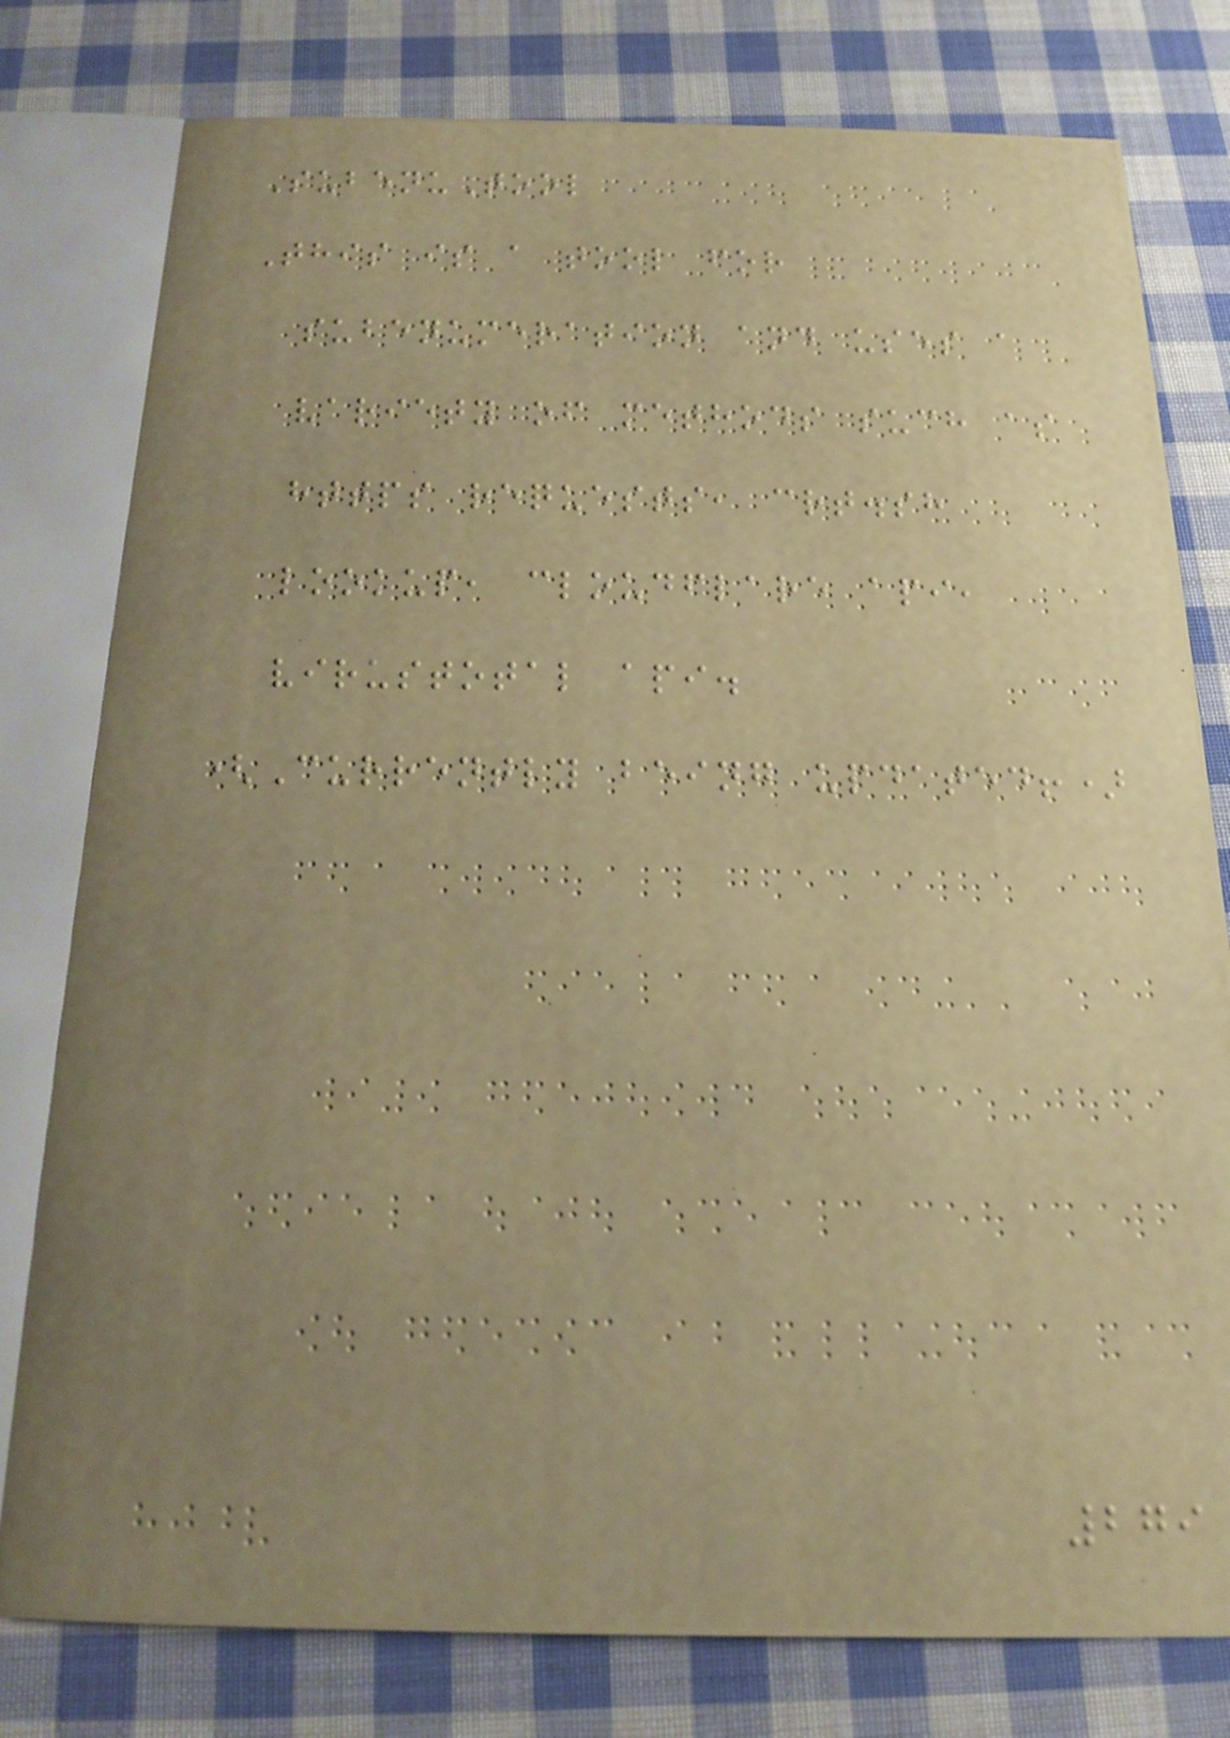SubenuTool
This is a tool for
subenumeration and uses a
variety of methods such as
https requests, crt.sh
lookup, cloudflare api,
virustotal api.
(Currently being updated!)
279
